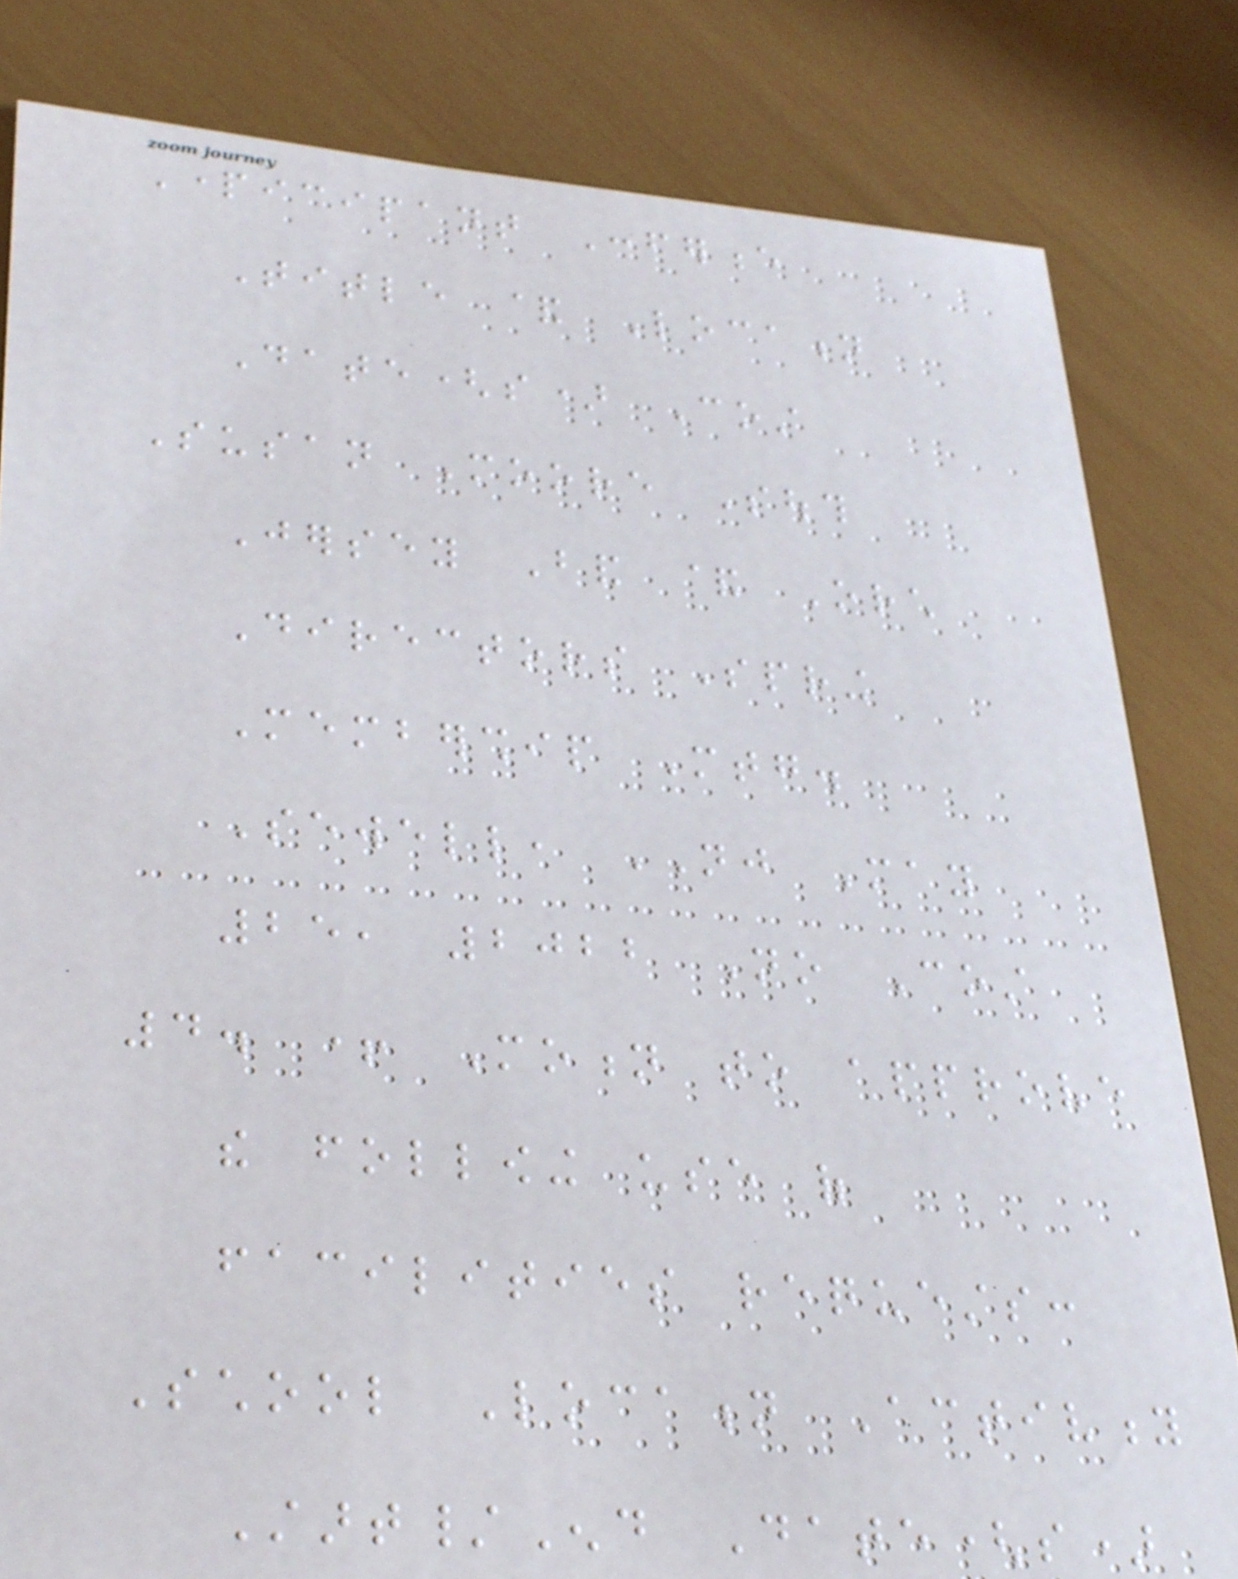Participant Conference
Title & Location
Date(s) Cost
Susan Moore South
Jersey Band & Orch
Directors Spring
Membership Mtg.
Sewell, NJ May
25, 2022 No Cost
4. + Motion to approve
the following use of
facilities requests:
School Location Activity
Start/End Date(s)
